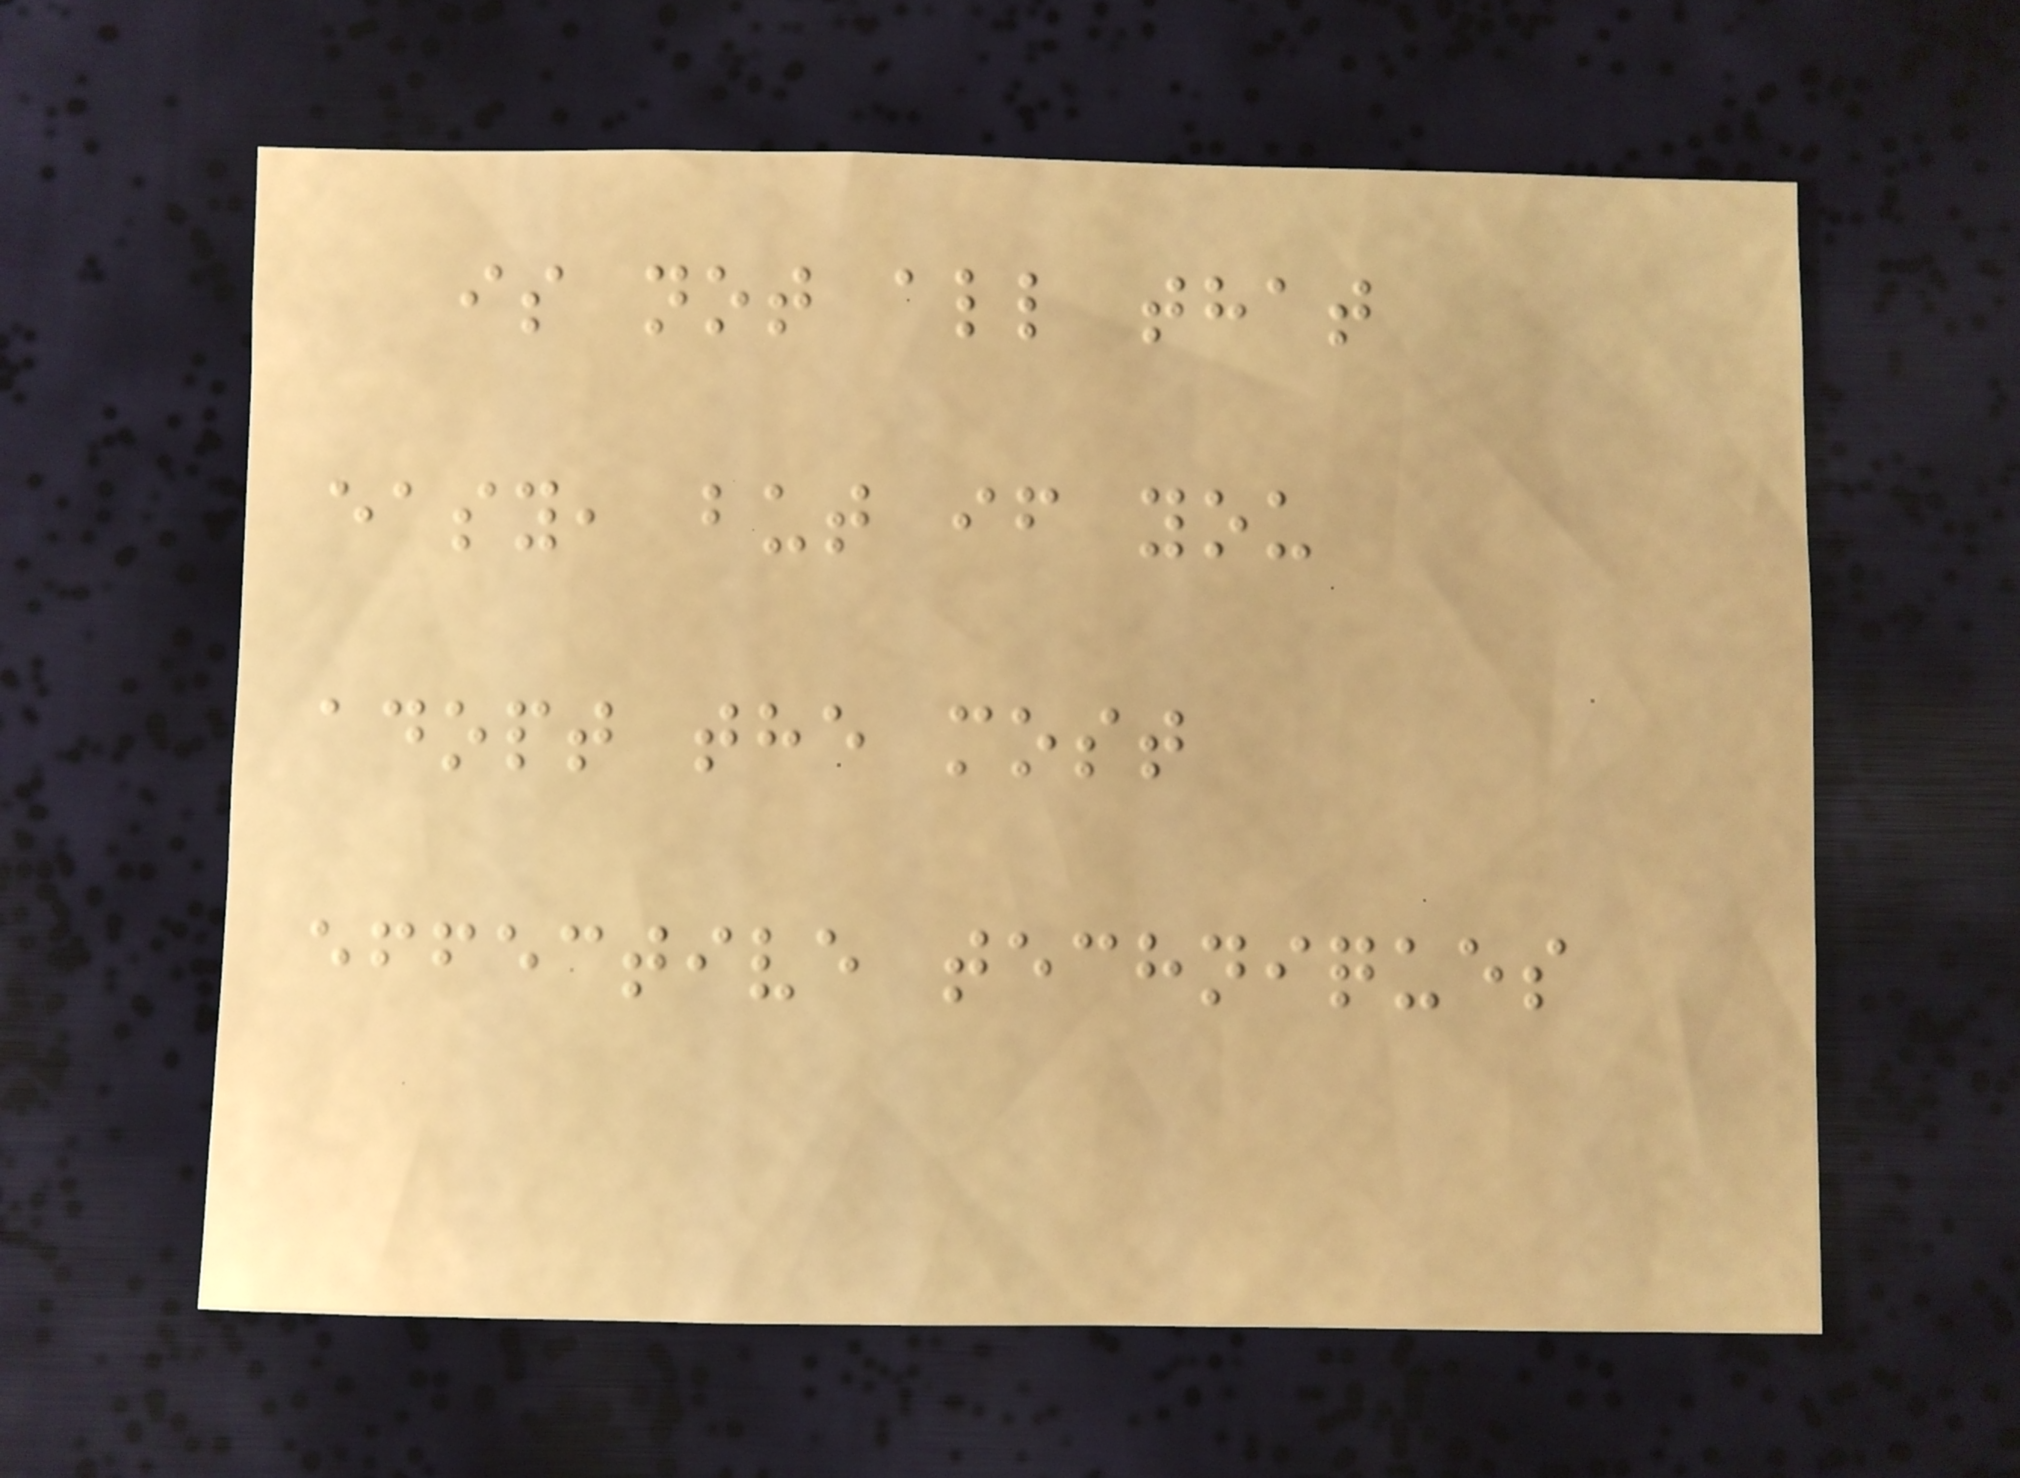is not all that
easy, but if you
adopt the most
effective techniques
